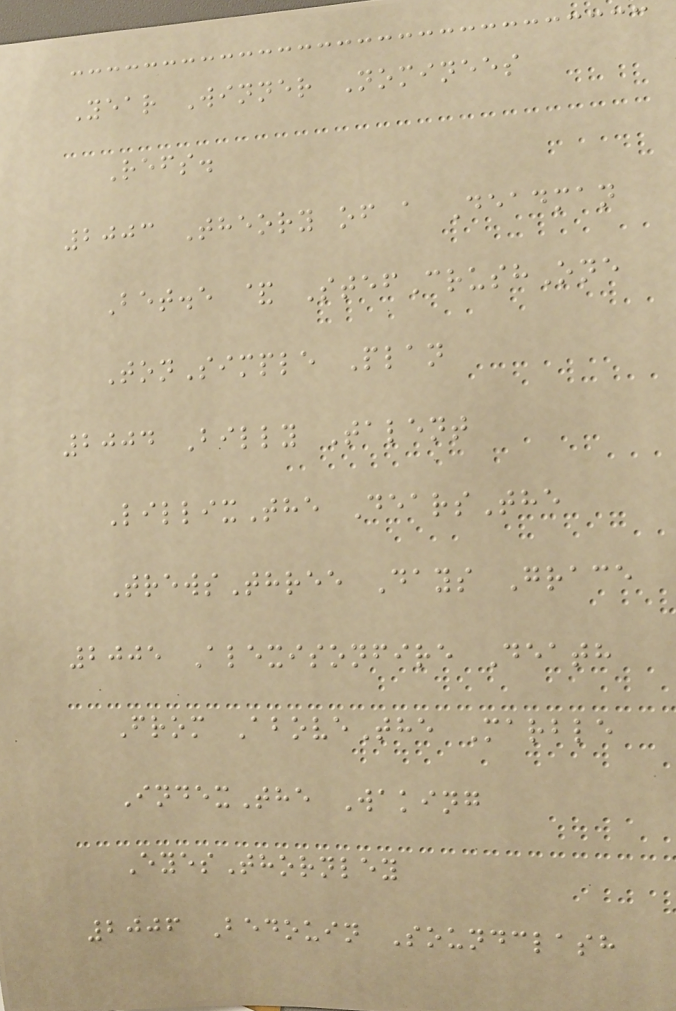Year Winner Nominees
Refs.
2003 Theory of a Deadman
Bet.e & StefCrushOne
TonSimple Plan
2004 Billy Talent
LillixThe DearsThe
TrewsThree Days Grace
2005 Alexisonfire Death
From AboveThe Marble
IndexThe Waking
EyesThornley
2006 Bedouin Soundclash
